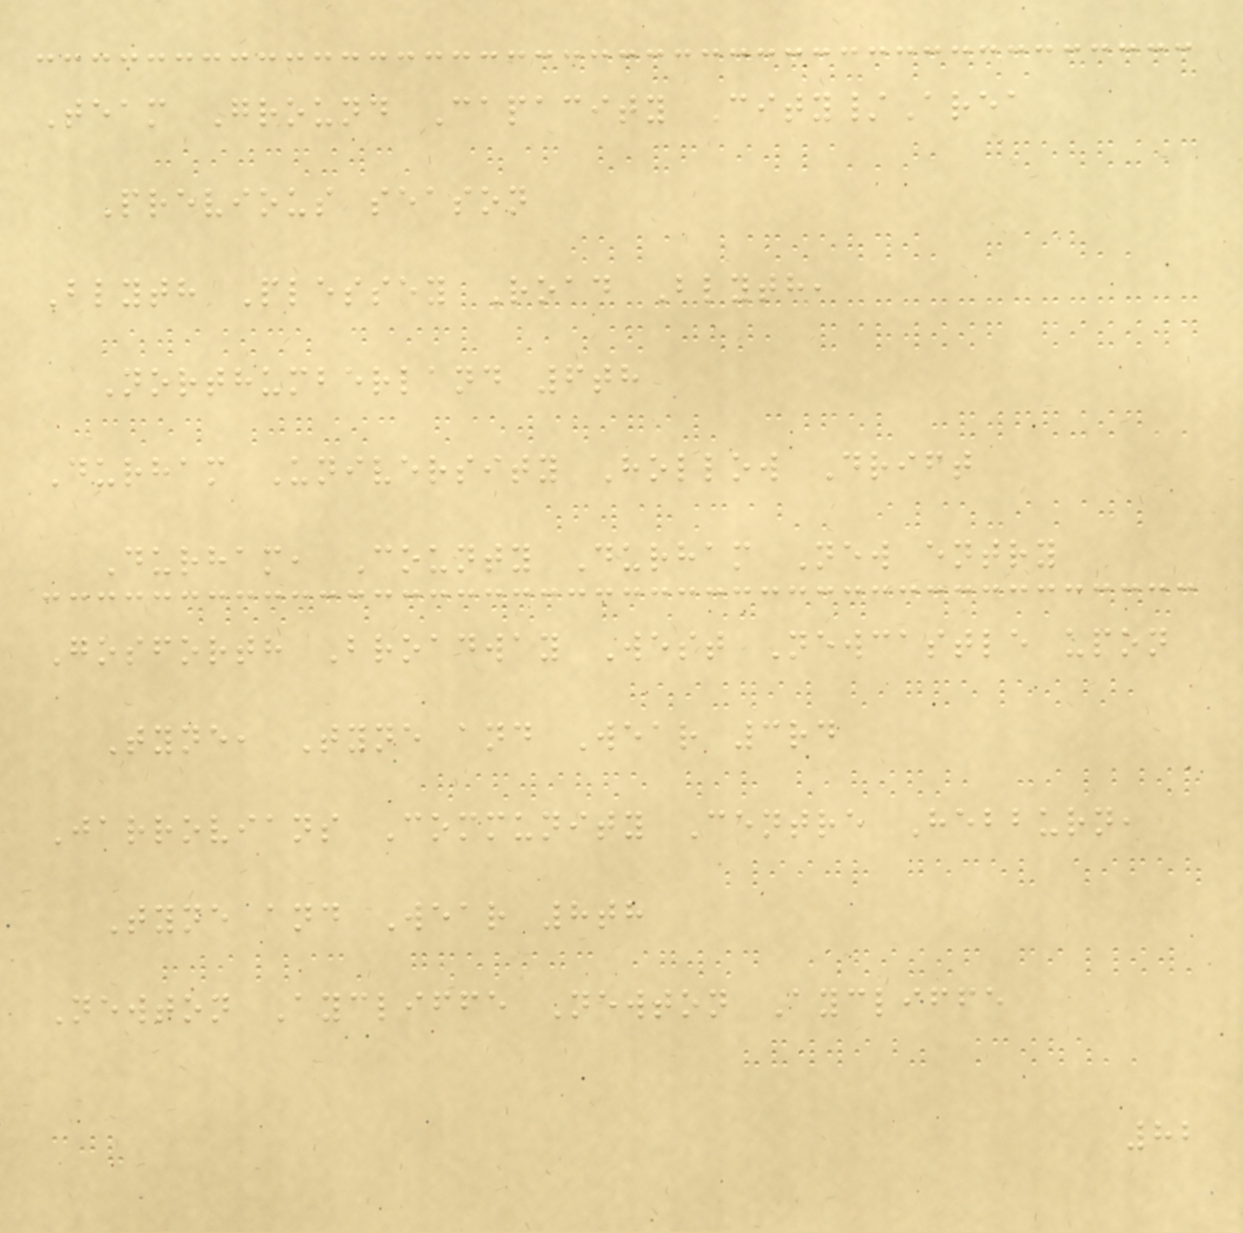Team Ground Capacity City/Area
Previous season
Blyth Plessey Road Blyth,
Northumberland 6th
Durham University Hollow Drift
Durham, County Durham New entry
Gosforth Broadway West Newcastle upon
Tyne, Tyne and Wear 3rd
Jarrovians Community Centre Hebburn,
Tyne and Wear 8th
Newton Aycliffe Newton Aycliffe
82
